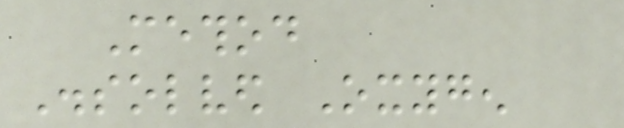Method
Dissolved Oxygen
